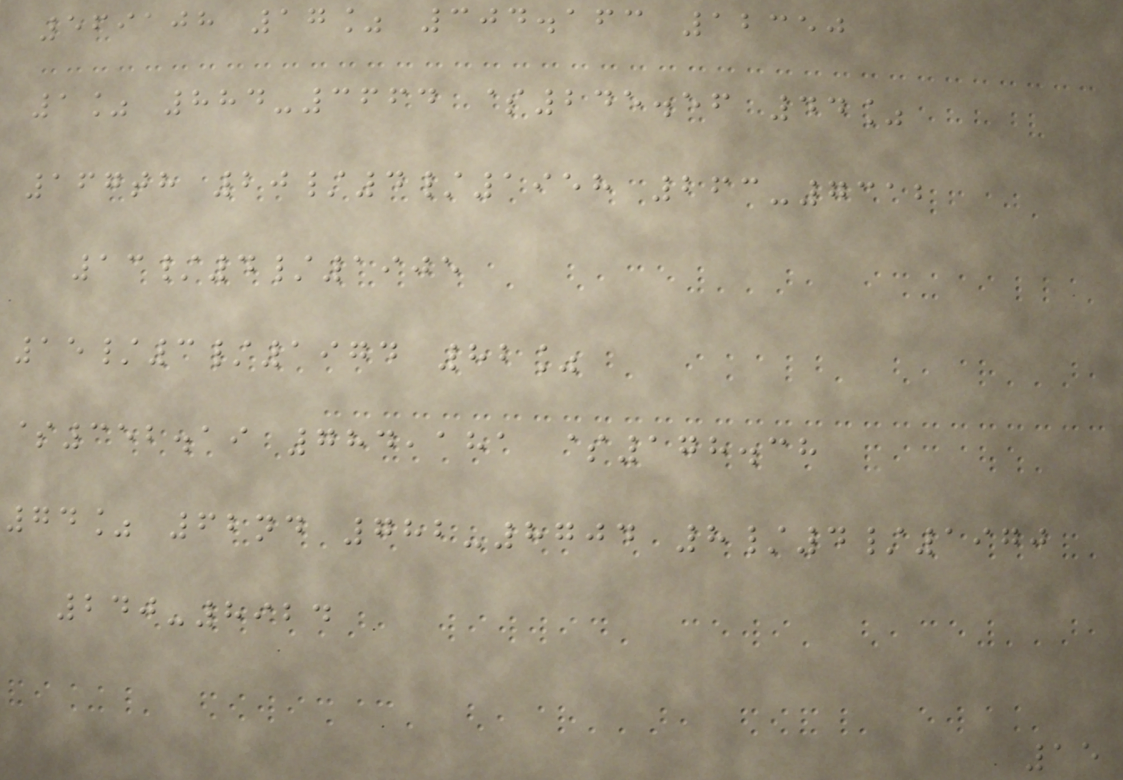569108 17% 304.163 12350
1% 884-3664 $245.56 44%
167th 20/4/1958 263-7312
13/4/1905
15/3/1974 82%
$352.19 784,181 $178.38
74% 62nd 782-8704 8/4/1970
240-8924
15
